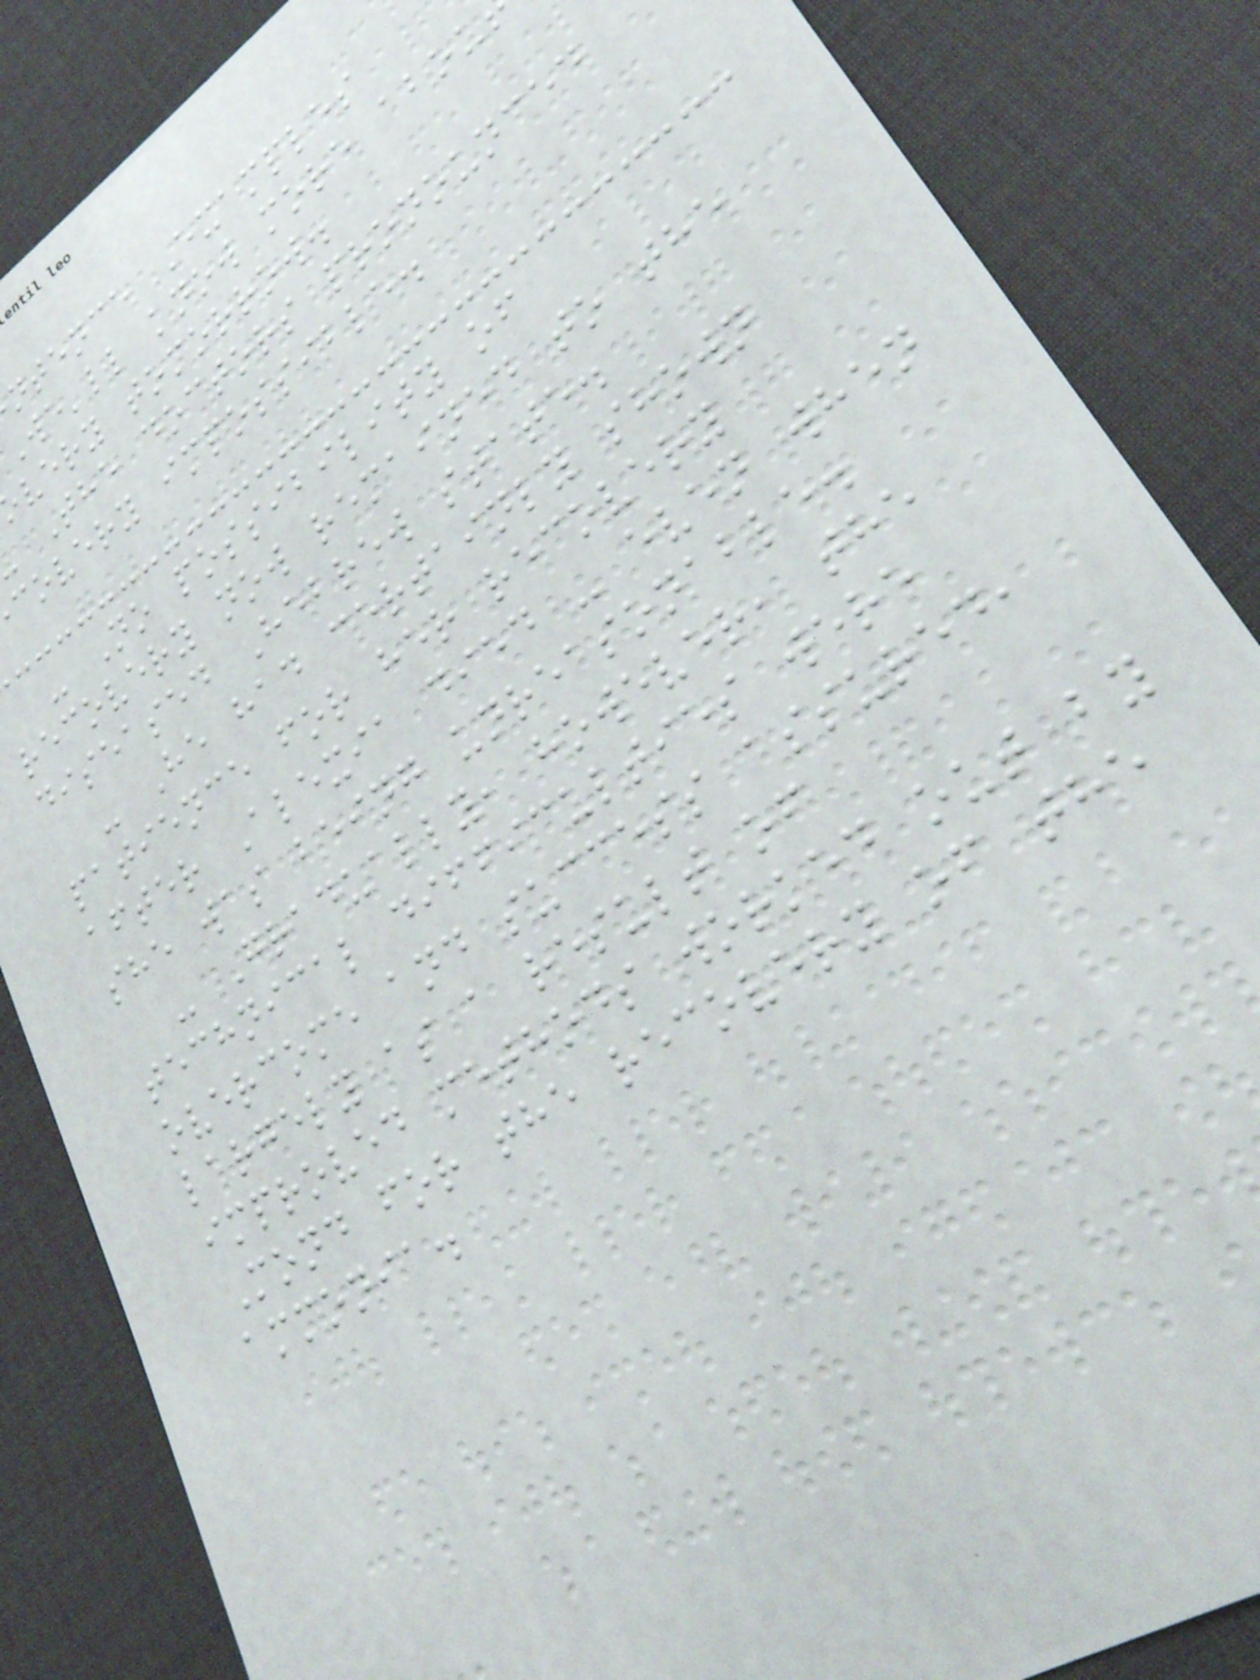ntence Examples
We'll know more abou
very tomorrow.
The doctors pronounced
covery impossible.
- No possibility of
recovery now remained to the
diseased Hebrew state.
- He had certainly shown
patience for her recovery
after Alexia died - even when
she was being unreasonable.
- Gradually, however, the
technical difficulties were
overcome and success assured,
largely as a result of
improved methods worked out by
Mond for the recovery of the
ammonia.
